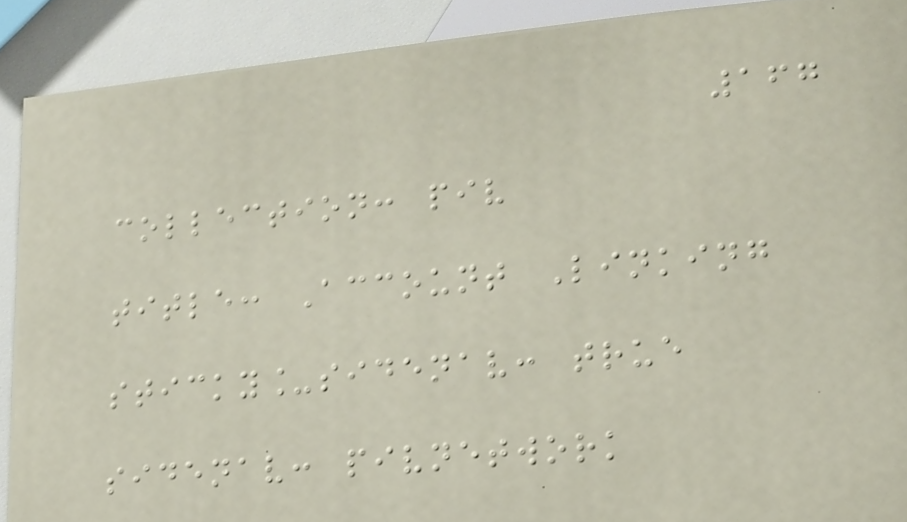167
collection: piv
title: Account Linking
sticky_sidenav: true
sidenav: pivnetwork
